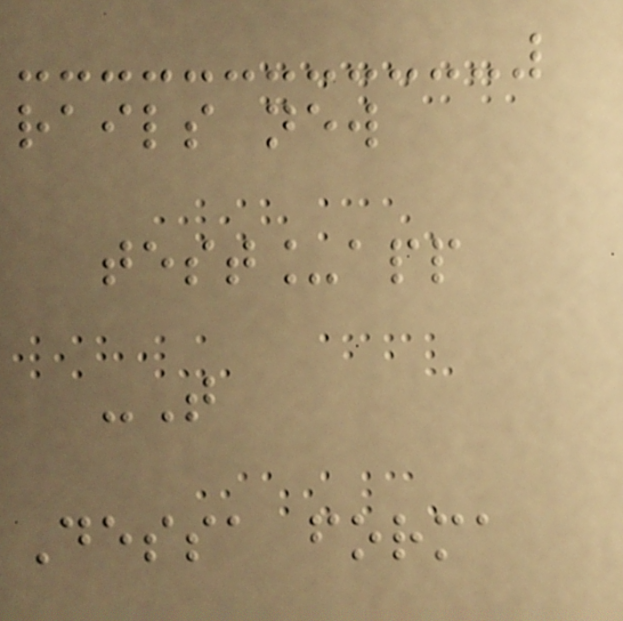rails new
test_app
-T
Dessa forma
